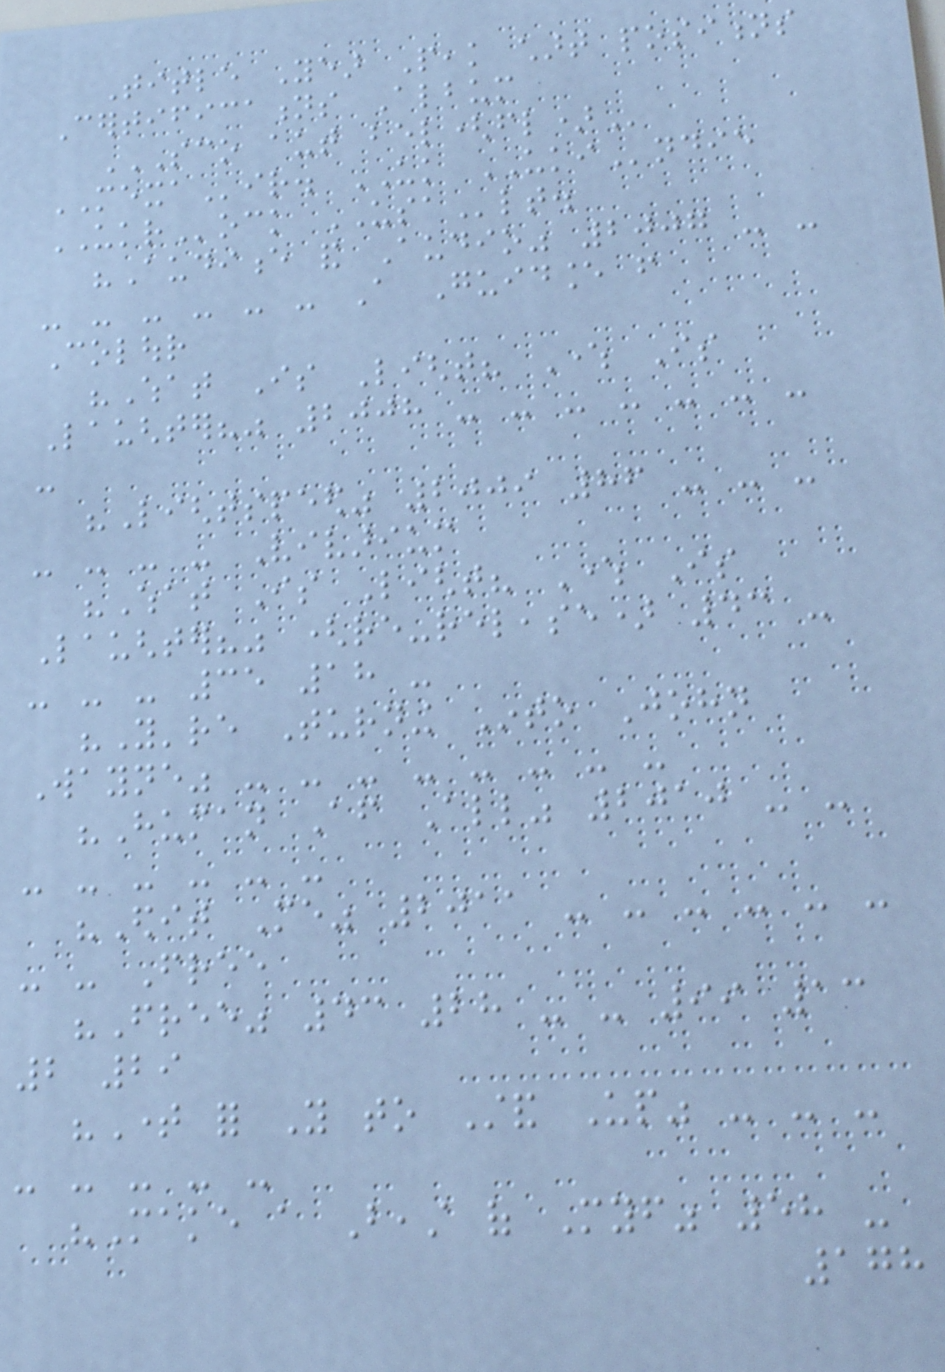Title Year Peak chart positions
Certifications Album
SCO AUT BEL(FL)
MEXAir. UK UKIndie
UKRock USAlt.
"Audience and Audio" 2007 - -
- - - - - - A Guidance from
Colour
"What Is Light? Where Is
Laughter?" 2008 - - - - - - -
-
"Lightspeed" 2009 86 - - -
- - - - Vivarium
"What Is Light? Where Is
Laughter?" (re-release) 43 -
- - - 35 18 -
"You're Turning Into John
Wayne" - - - - - - - -
"Human After All" 2010 - -
- - - - - -
"Edit Me" 2011 - - - - - -
- - Free
"Free" 43 28 - - 99 13
2 29
"Time for You to Stand Up" - - -
- - - - -
"Make a Beast of Myself" 58 -
178
